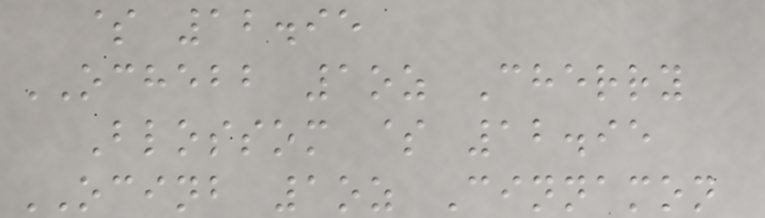$ 12.95
OCHEBB 1oz Cherry
Blossom $ 12.95
OCINB 1oz Cinnamon
